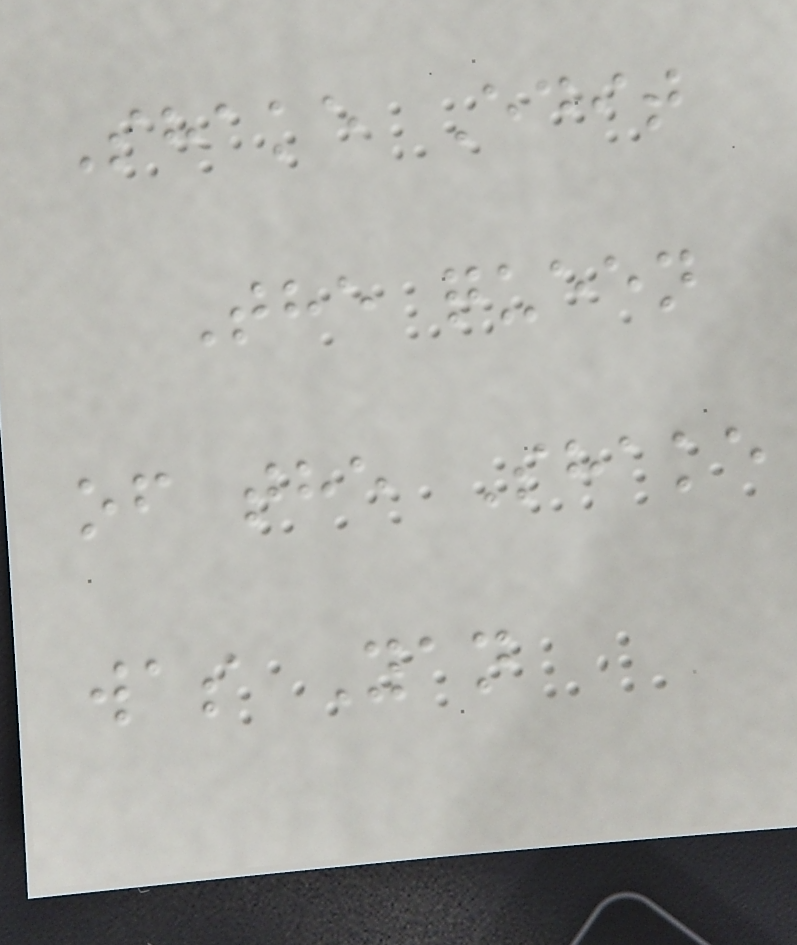Shake Edit
The queen
of the Shake
was Yan
